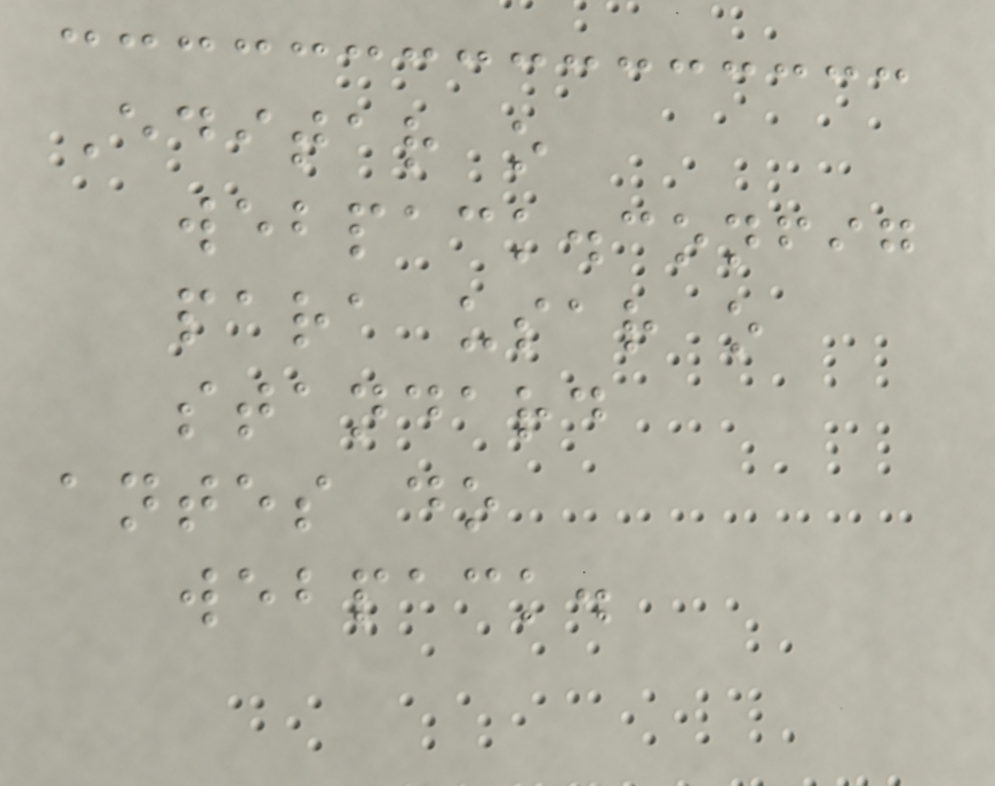Editar o
webpack.config
para usar o
standard
antes do
webpack.
